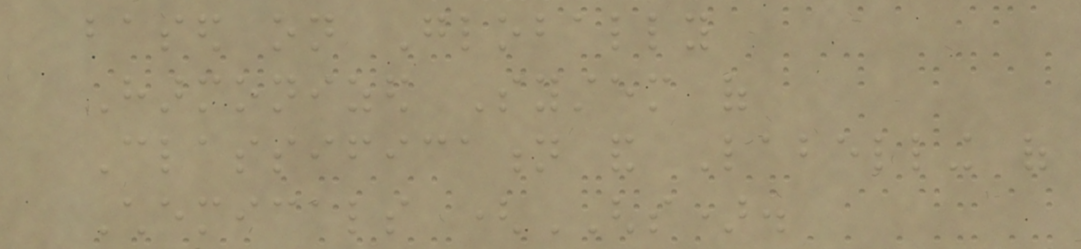based on Globally
Harmonized System of
Classification and Labelling of
Chemicals (GHS).
